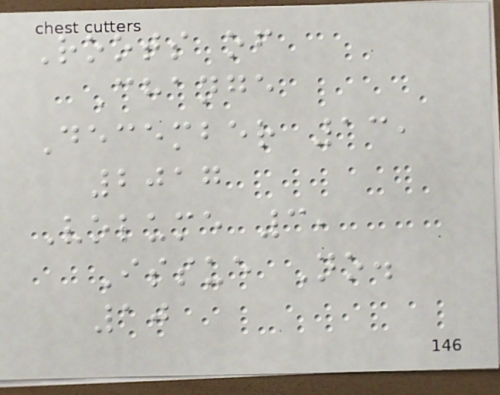Roots of
Change
December 13,
2017
Volume 3,
Issue No.
10
